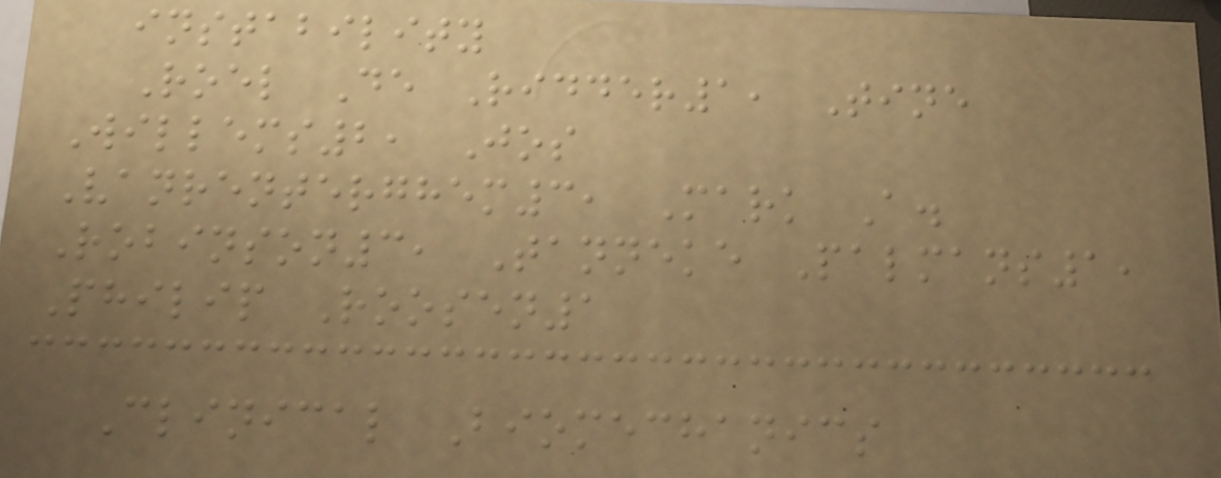instability
Roel De Ridder1, Tine
Willems2, Jos
Vanrenterghem3, Mark A.
Robinson3, Tanneke Palmans1,
Philip Roosen1
Clinical Biomechanics
